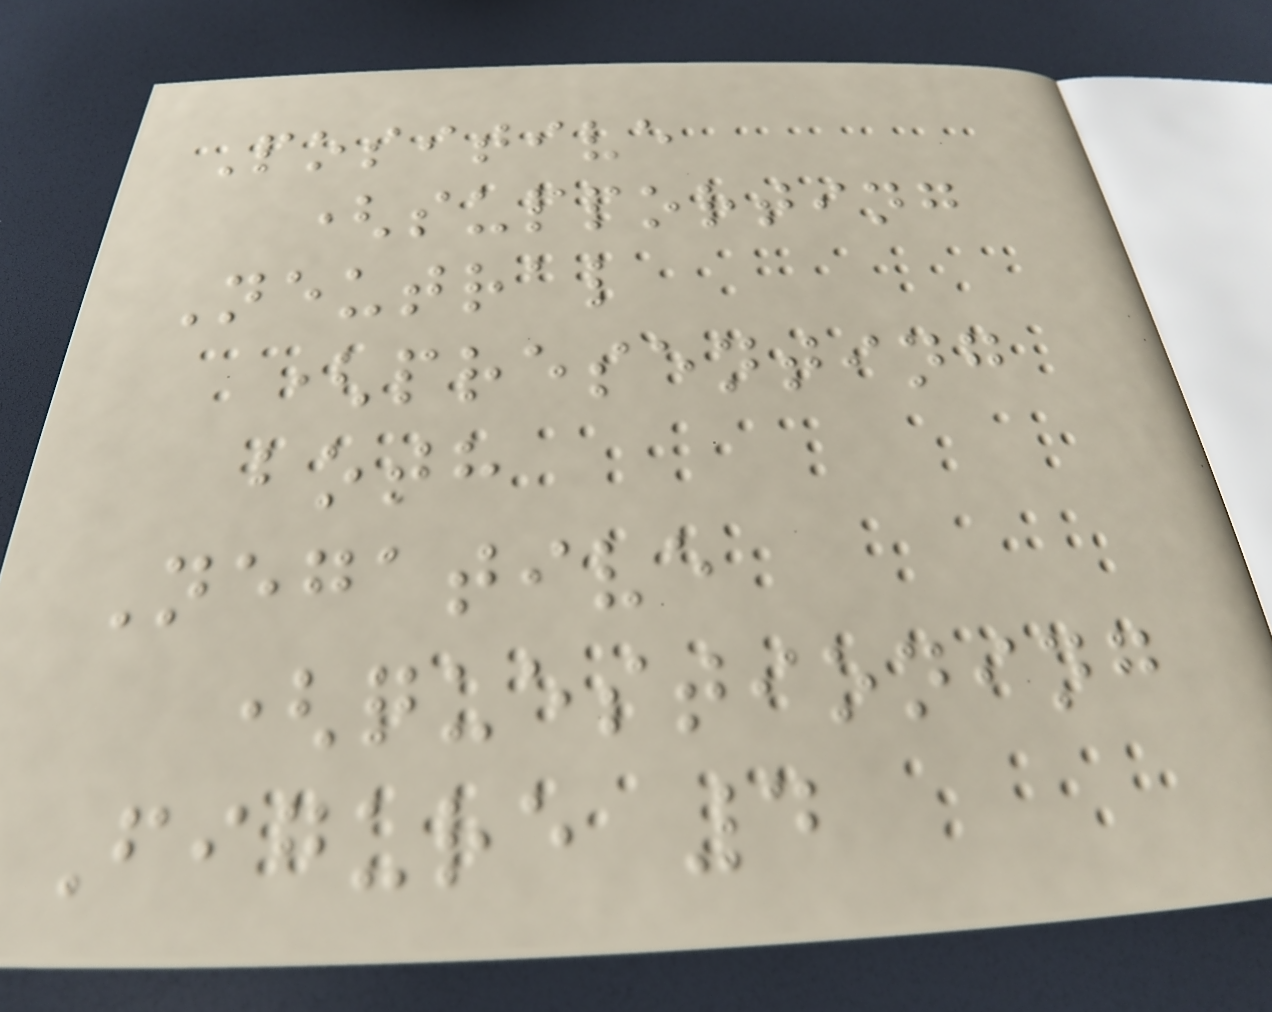Positive
(supporting
Neutral
(presenting
both
Negative
(questioning
Figure 4
